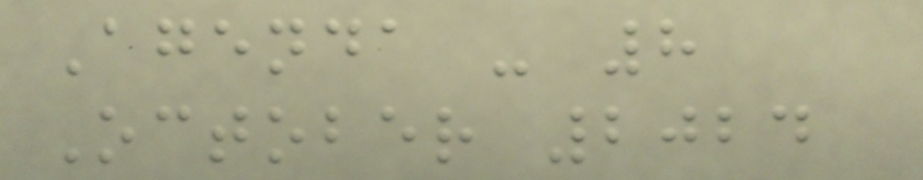Agenda - 8
October 2024
